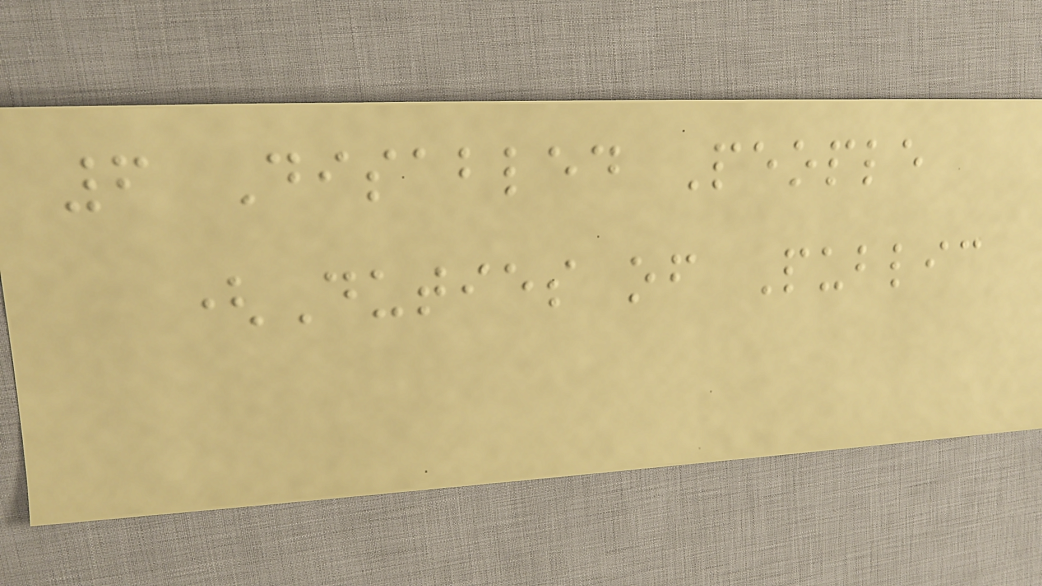6 Disabled People
(Duties of Public
